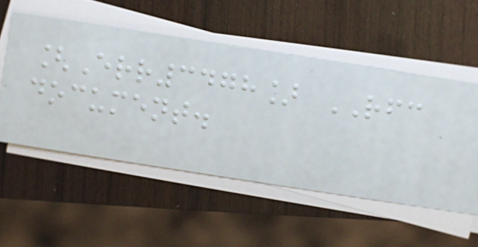[Err3478] RFC
document.
